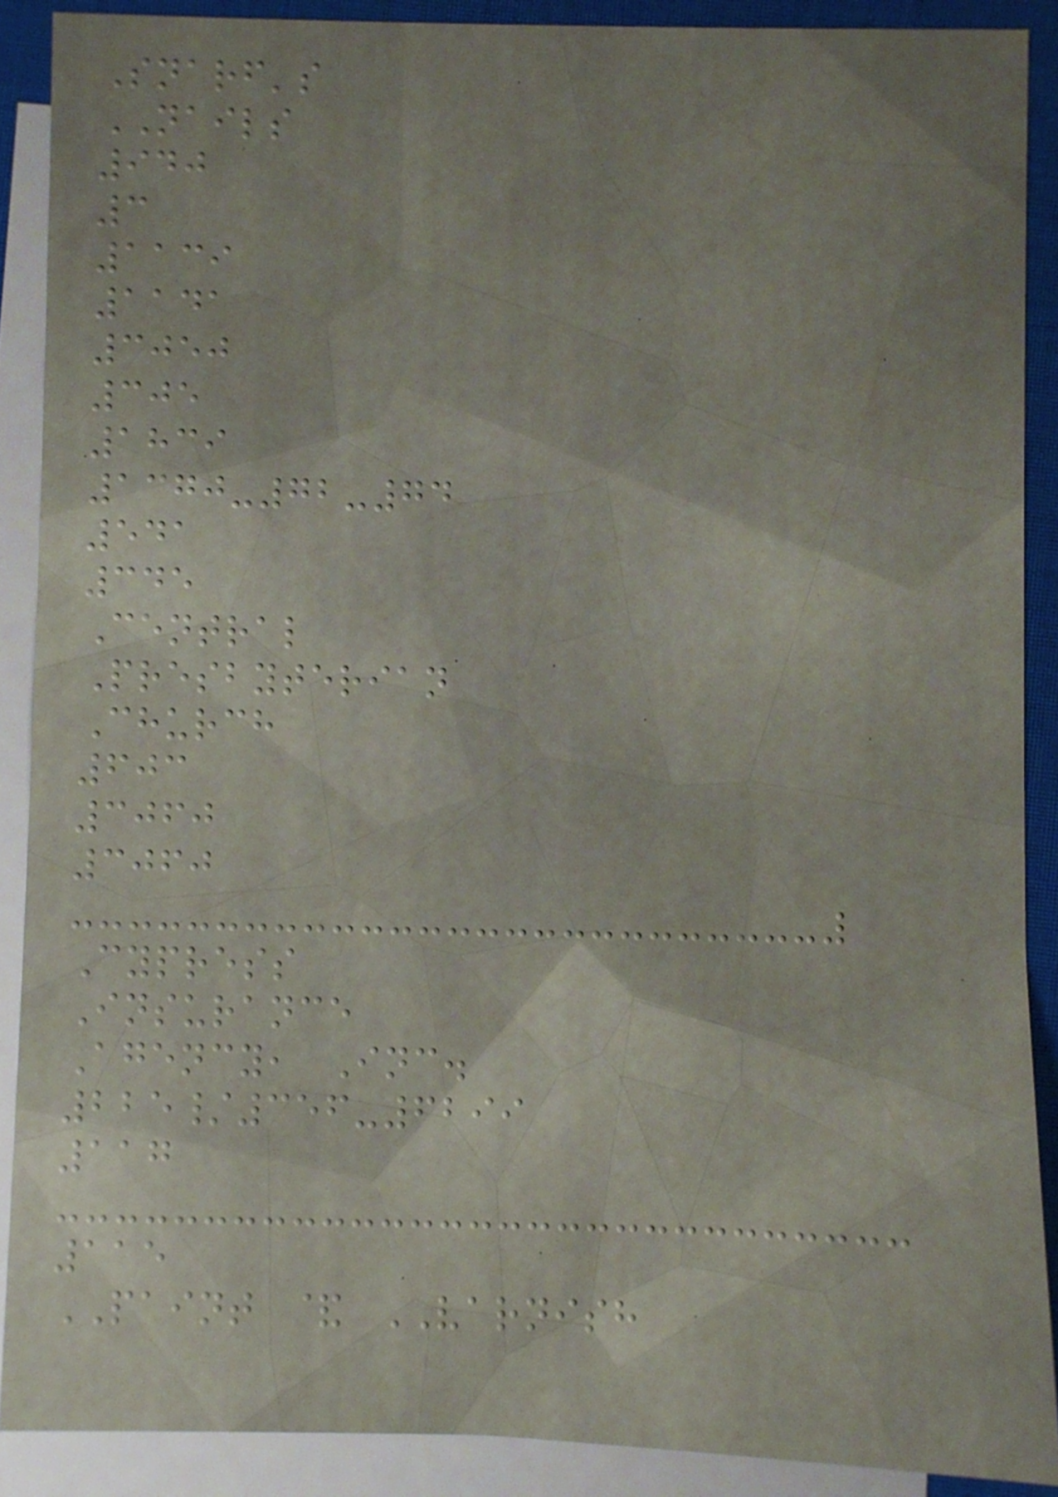Snarf's
NAILS
940
3
1139
1141
3050
305
1839
1370-72-74
541
345
Central
Presbyterian
Church
603
3060
3060
Cypress
Insurance
Agency, Inc.
225/356-6299
117
115
PAINT & VARNISH
